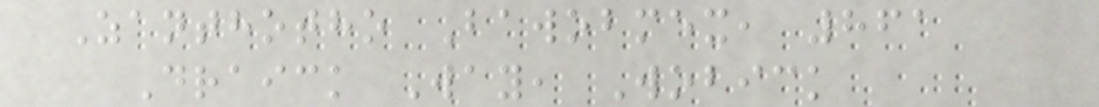Zanthotho Bawobmex, 861
Draick Way, Wobick
